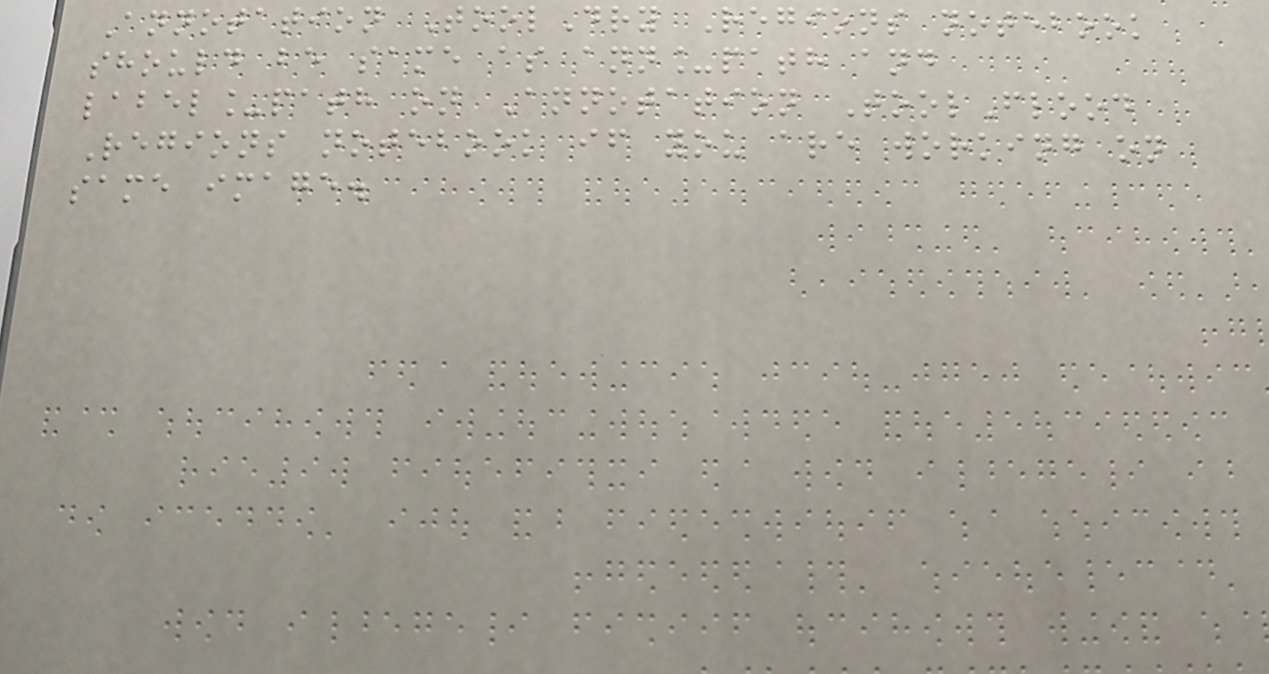Annotation ToolDry Regions notebook
should be same as ann_path and
label_path on Annotation ToolFlood
Regions notebook if you are working on
same image.
